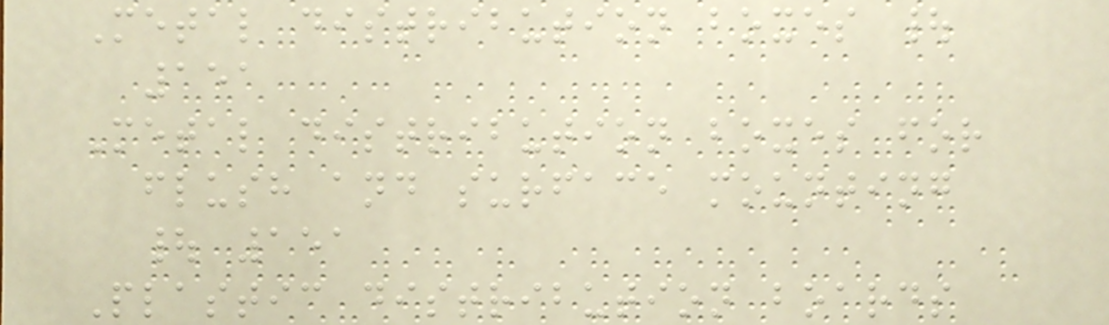Metal distribution boxes |
151
Metal distribution boxes for
flush and surface mounting
| 151
Plastic distribution boards
